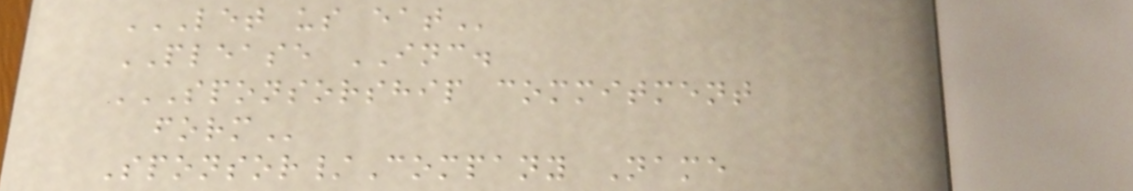LET US EAT
PLEASE INC.
SPONSORSHIP COMMITMENT
FORM
Sponsor/Company Name
